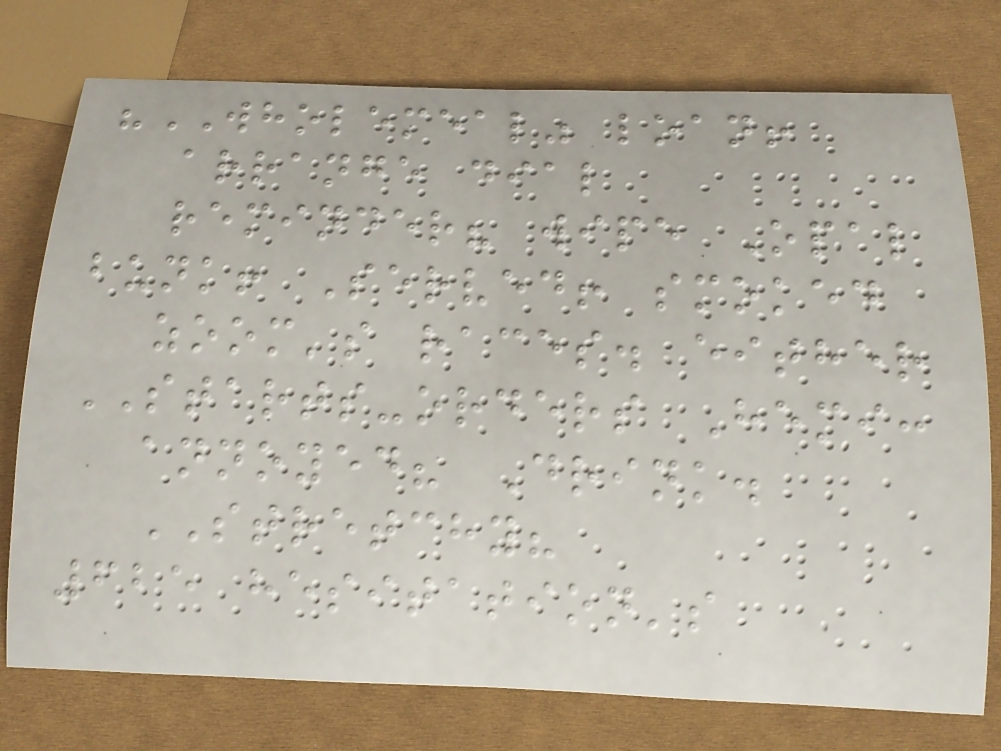"WHOLEMEAL" loan!
arrange dial
reminder? wipe Opal
bunk! Served! smoked
zoom's races. either
STARTS-orders Hemi:
annoyed? Drink.
STRETCHY?
625 hesitation's
